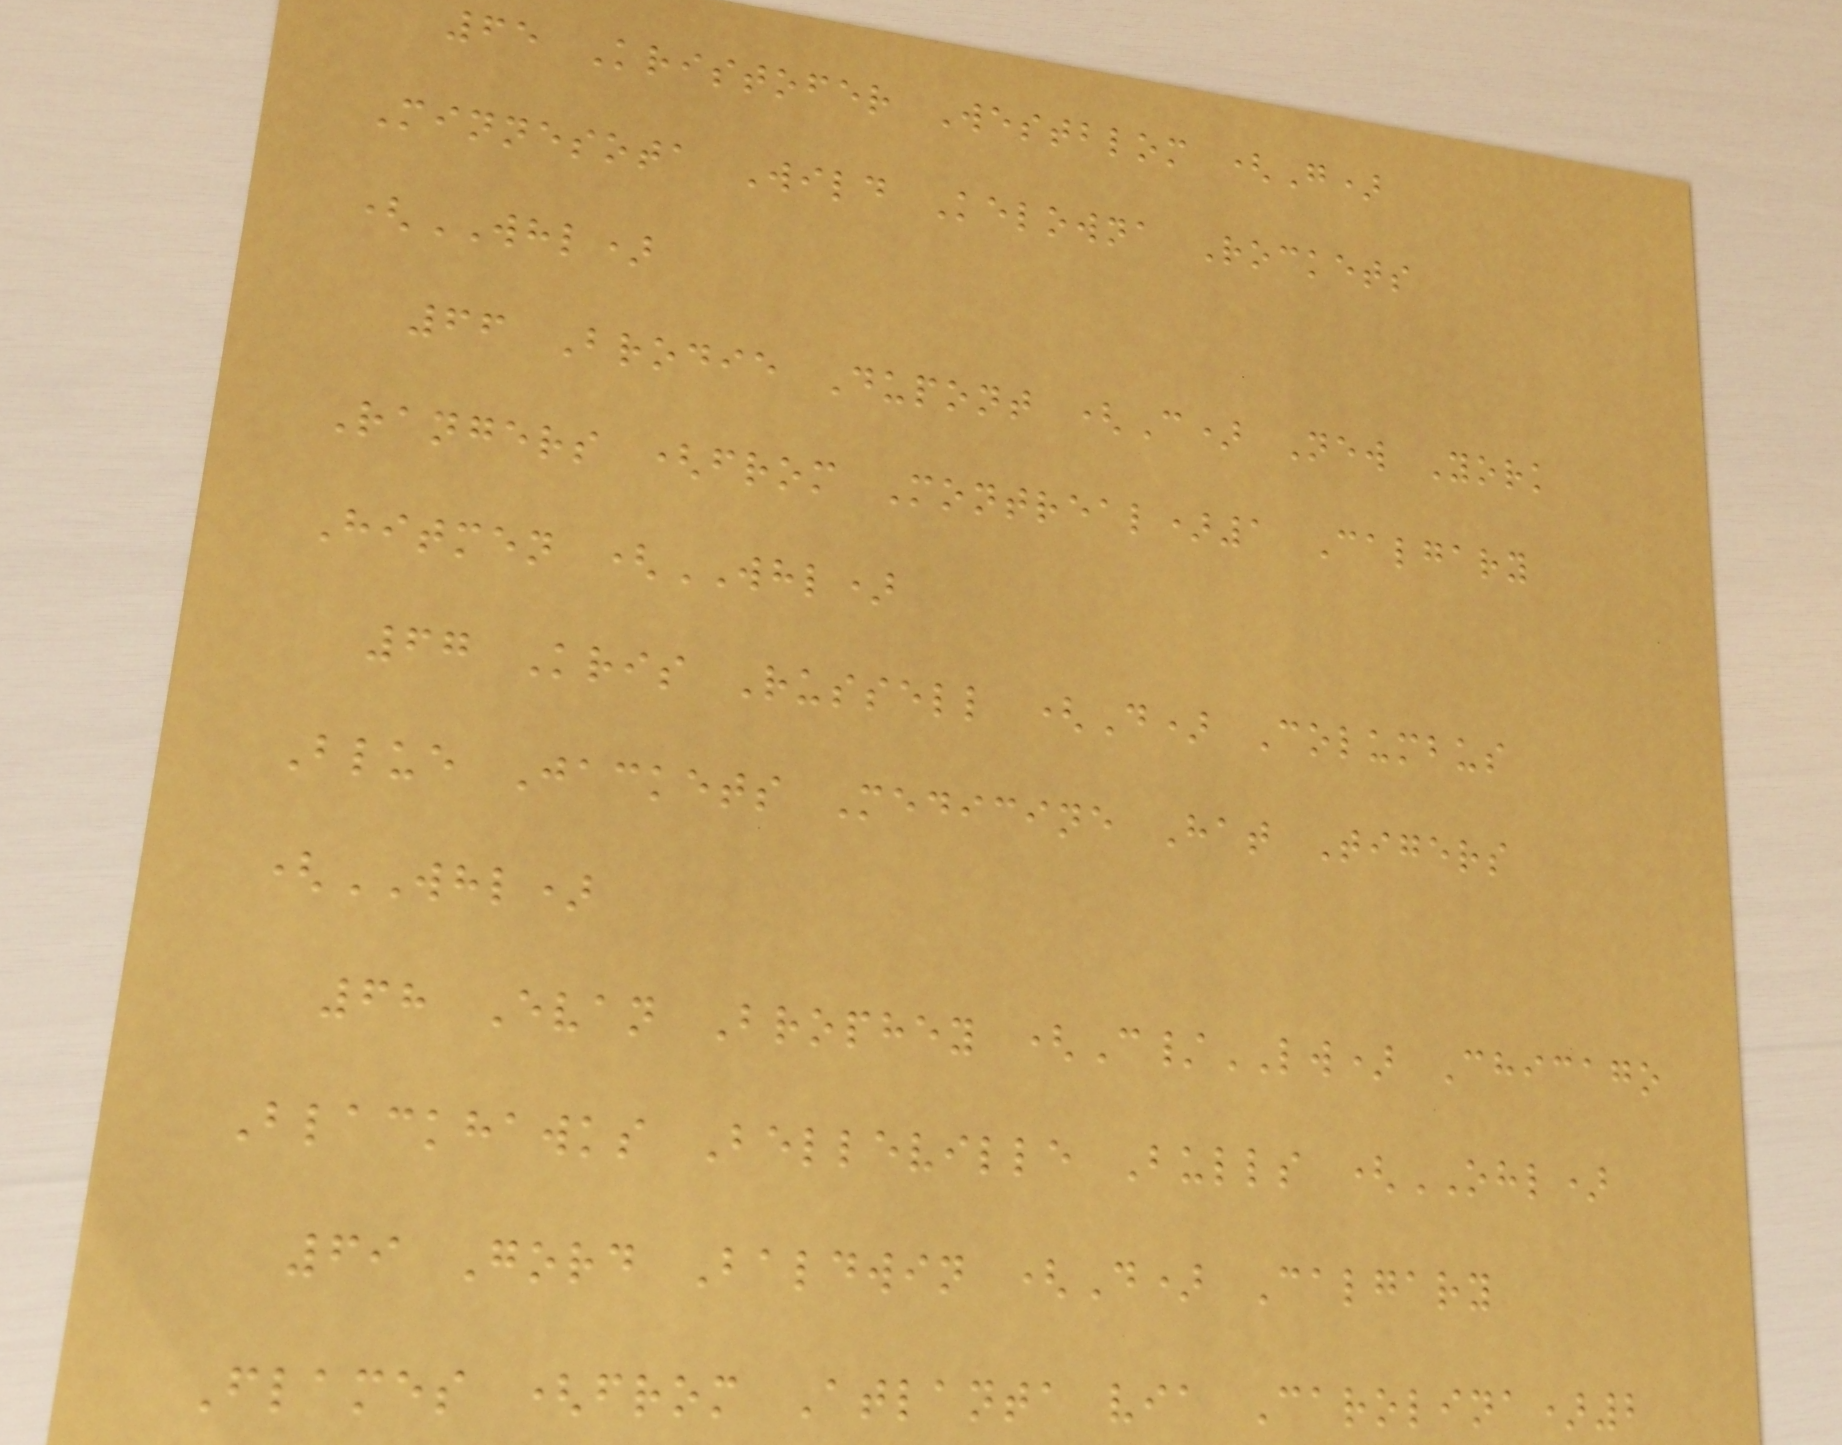65 Kristofer Westblom (G)
Minnesota Wild Kelowna Rockets
(WHL)
66 Brodie Dupont (C) New York
Rangers (from Montreal)1 Calgary
Hitmen (WHL)
67 Kris Russell (D) Columbus
Blue Jackets Medicine Hat Tigers
(WHL)
68 Evan Brophey (C/LW) Chicago
Blackhawks Belleville Bulls (OHL)
69 Gord Baldwin (D) Calgary
Flames (from Atlanta via Carolina)2
